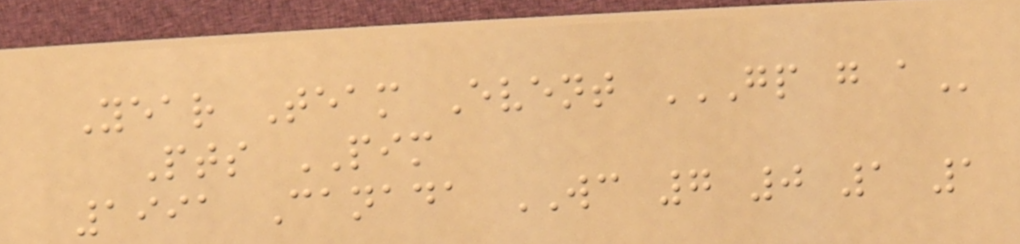Year Team Event GP G A
Pts PIM
1991 Canada WC 7 0 1 1
